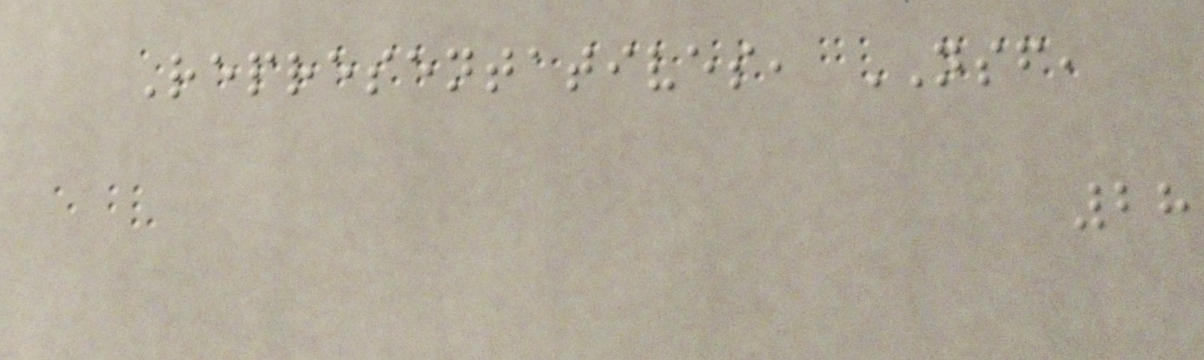Representatives, NSF,
28
